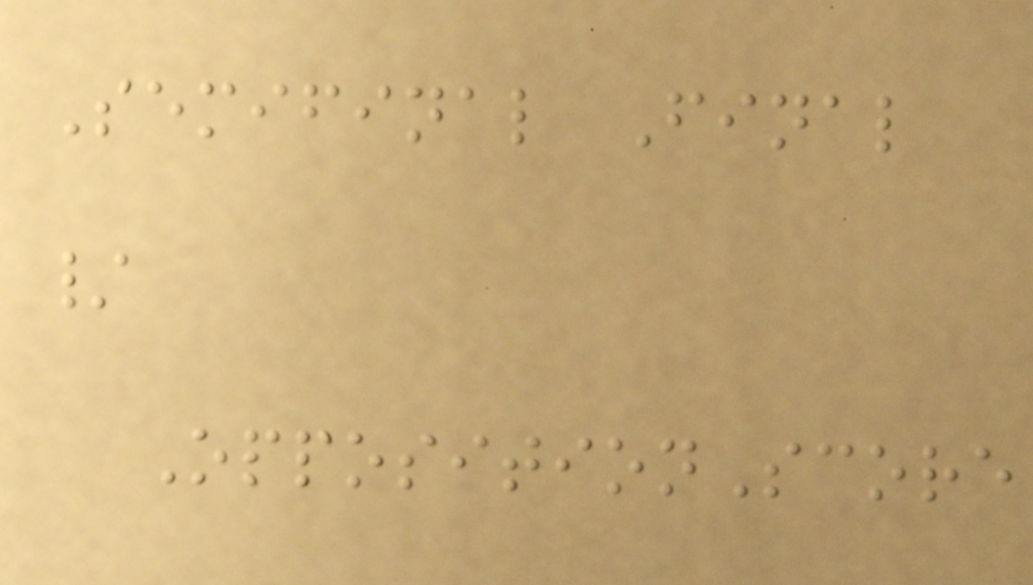Semifinal Final
/
OppositionScore
